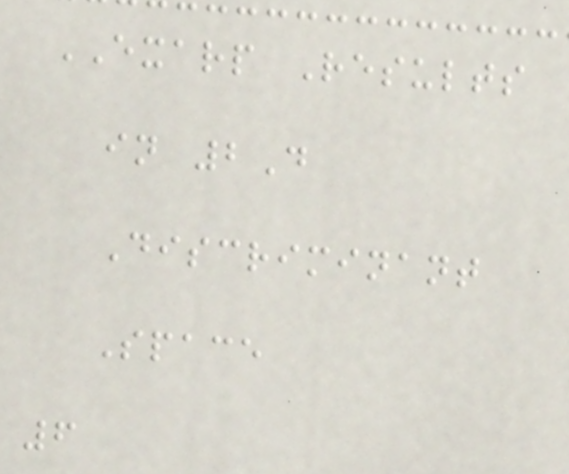EXARP Results
in 2D
Discriminant
Space
6
